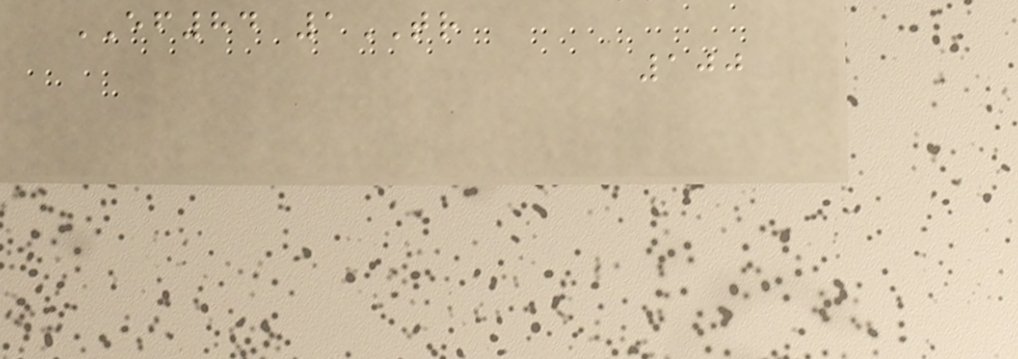EF84 1TR
100
